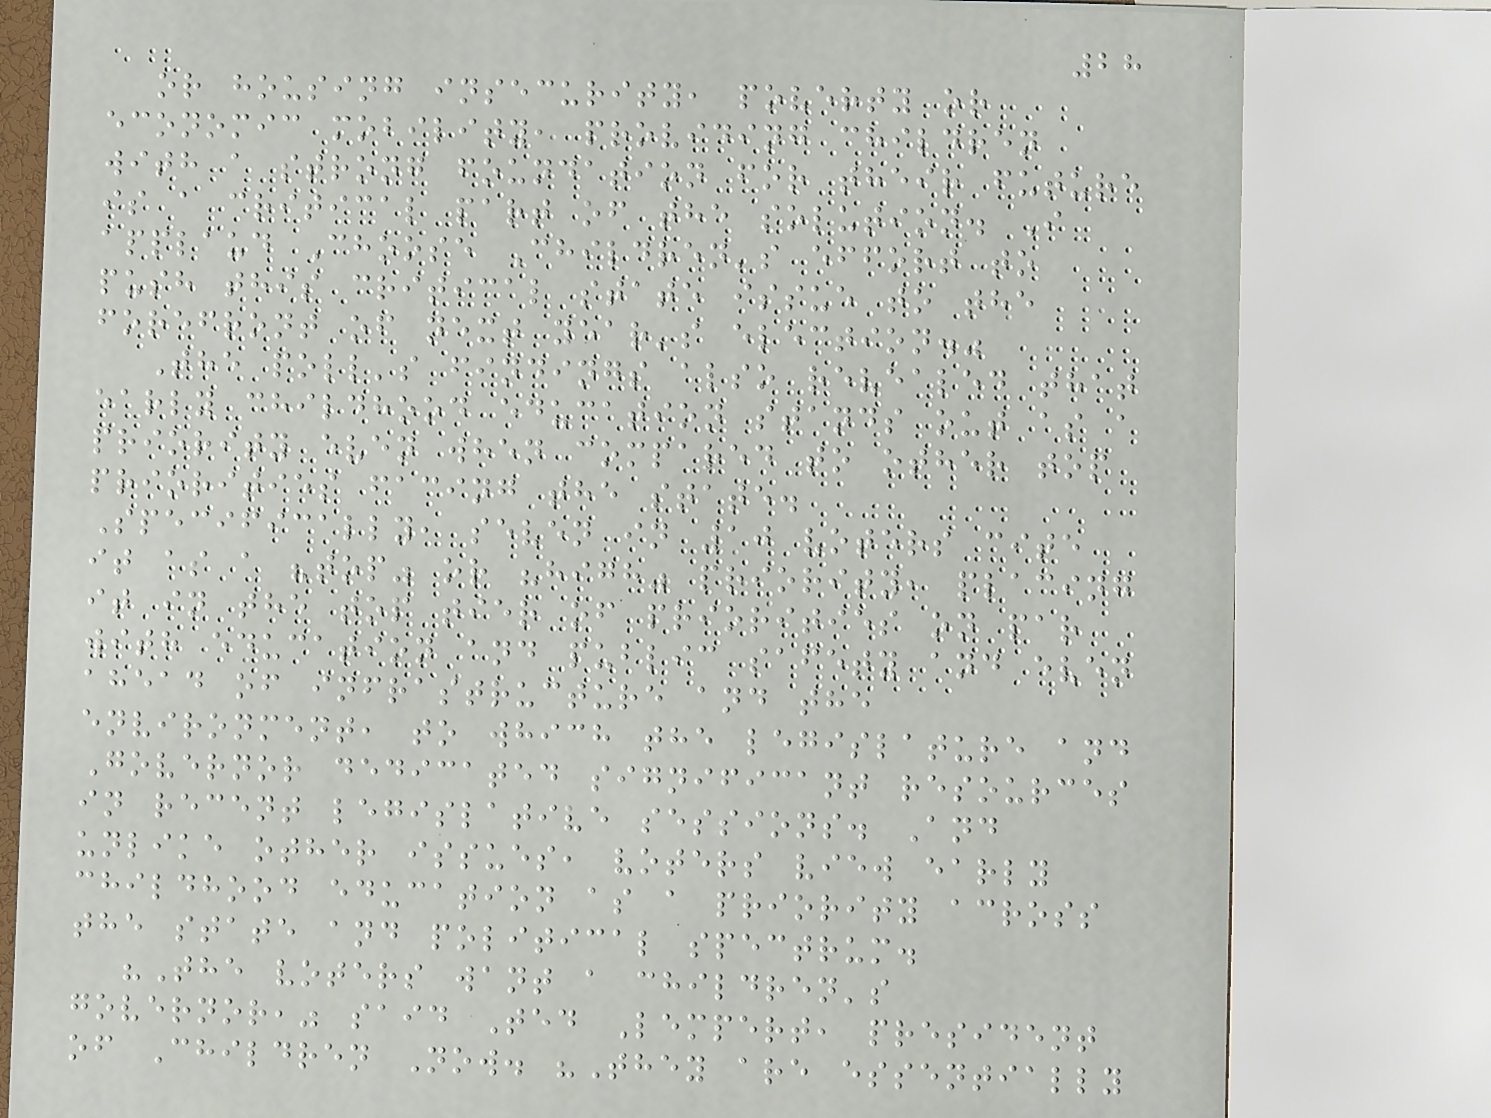28
or housing insecurity, poverty or
economic mobility, providing children
with a strong foundation for their future
is a critical part of the solution. I
applaud Choose Children's effort to
push this critical state issue to the
forefront of next year's election."
The poll's findings also revealed that
early childhood education stands out as a
priority even when compared to other top
priorities facing the state.
Specifically, seven in 10 voters cite
it as a "top" or "high" priority, placing
it in the top tier of priorities on par
with education and public safety and even
ahead of infrastructure and the
environment, to which the legislature and
Governor dedicated significant resources
in recent legislative sessions. And
unlike other issues, voters view early
childhood education as a priority across
the state and political spectrum.
"The voters want a children's
governor," said Ted Lempert, president
of Children Now. "They are essentially
